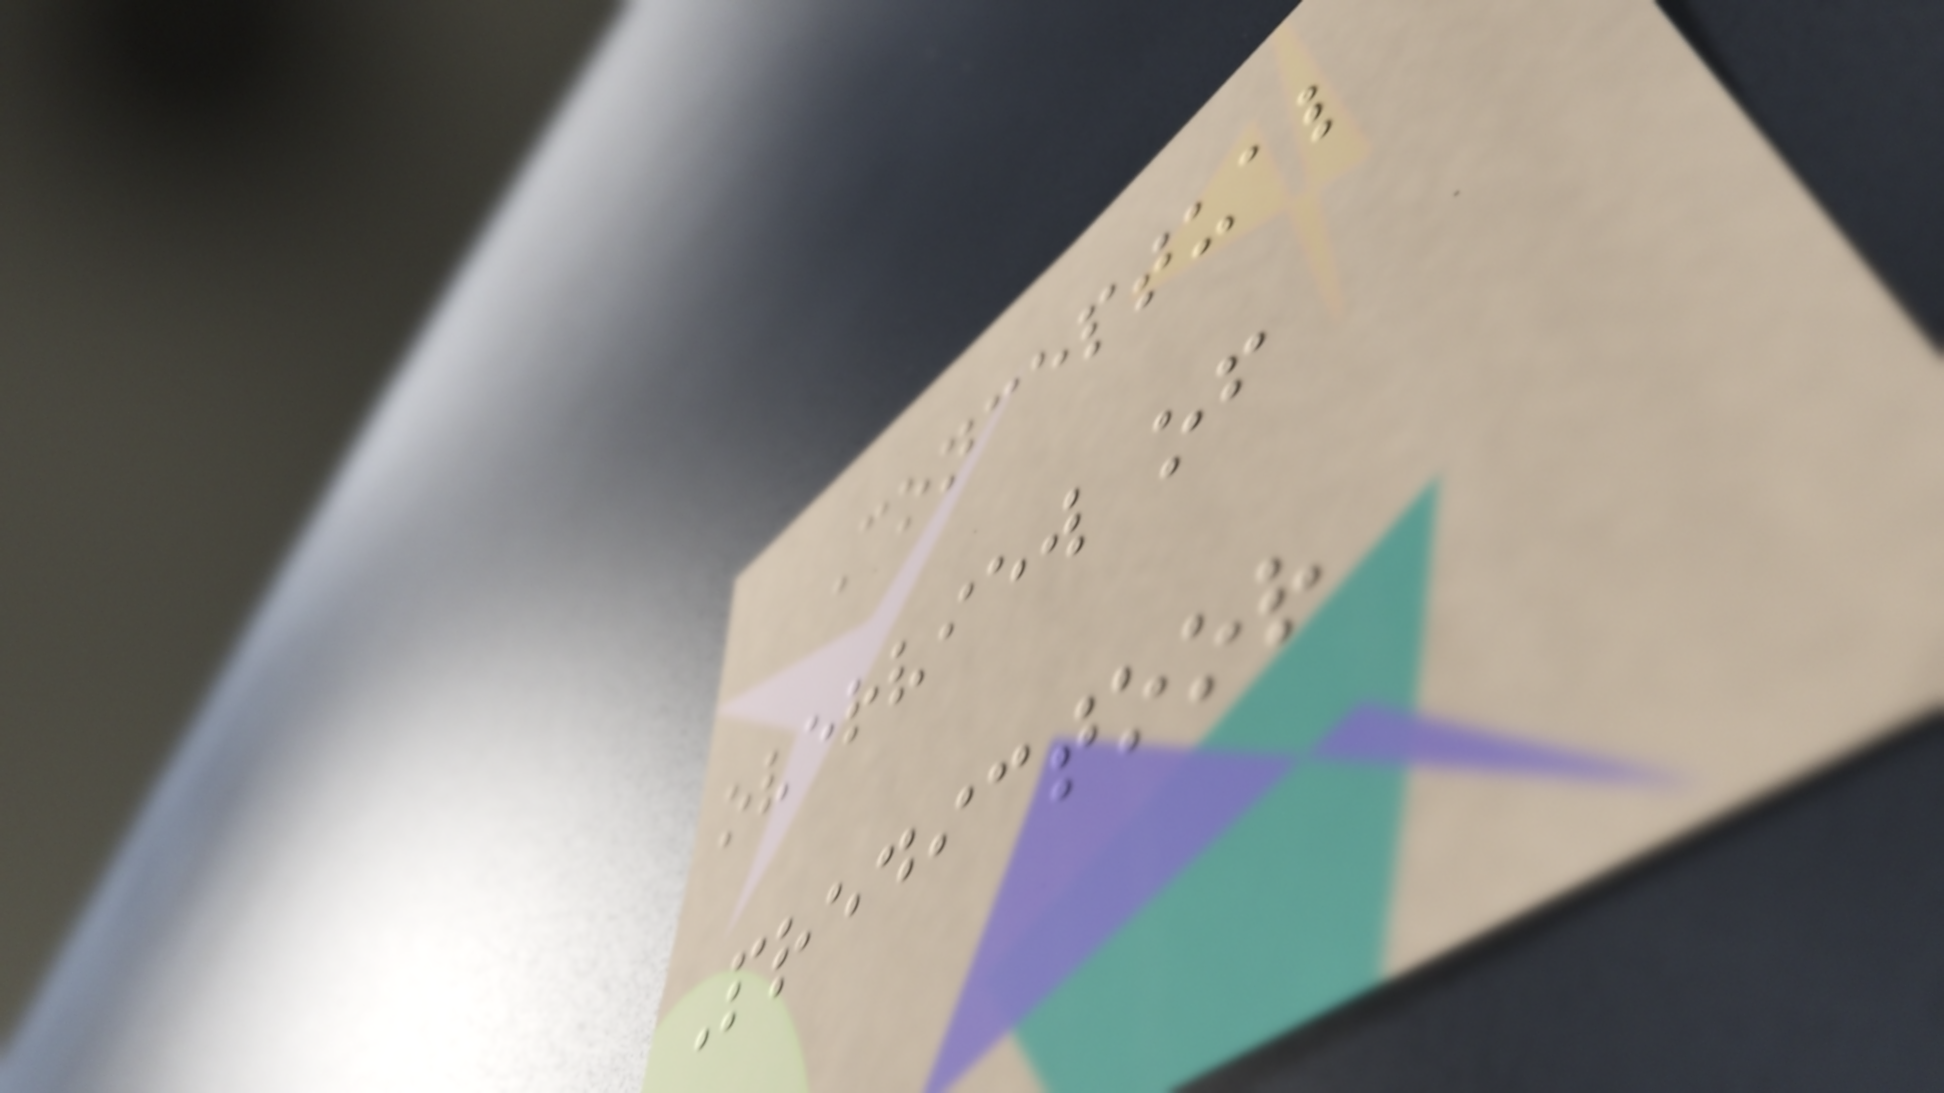Conceptual
overview of
Predictoor
